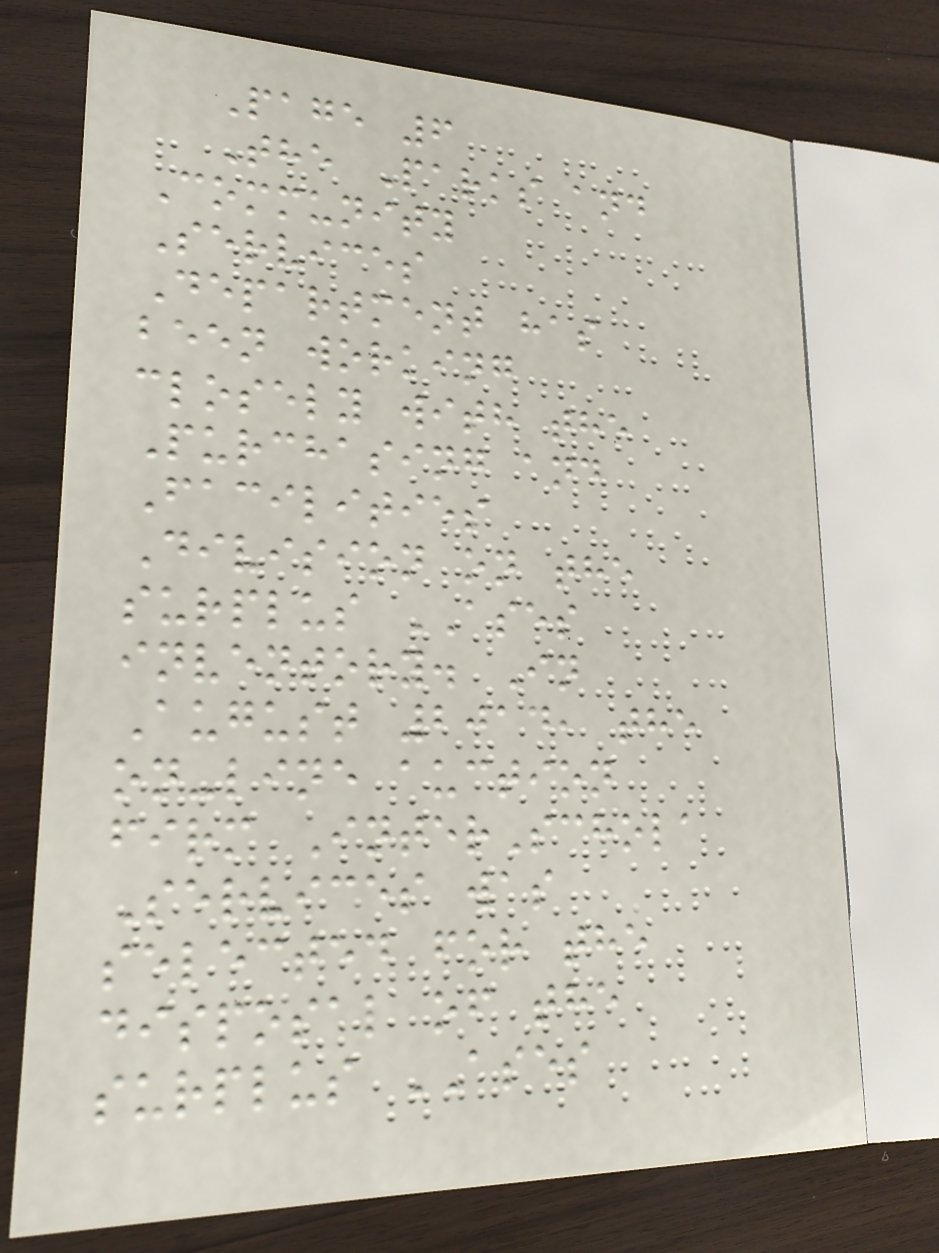Page 6
The Parks and
Community
Services
Department has
been working
closely with the
Purchasing and
Facilities
Division on the
surplus ASES
inventory. In
August 2014, the
on-line auction
firm InterSchola
Services was
selected for the
disposal of the
surplus ASES
